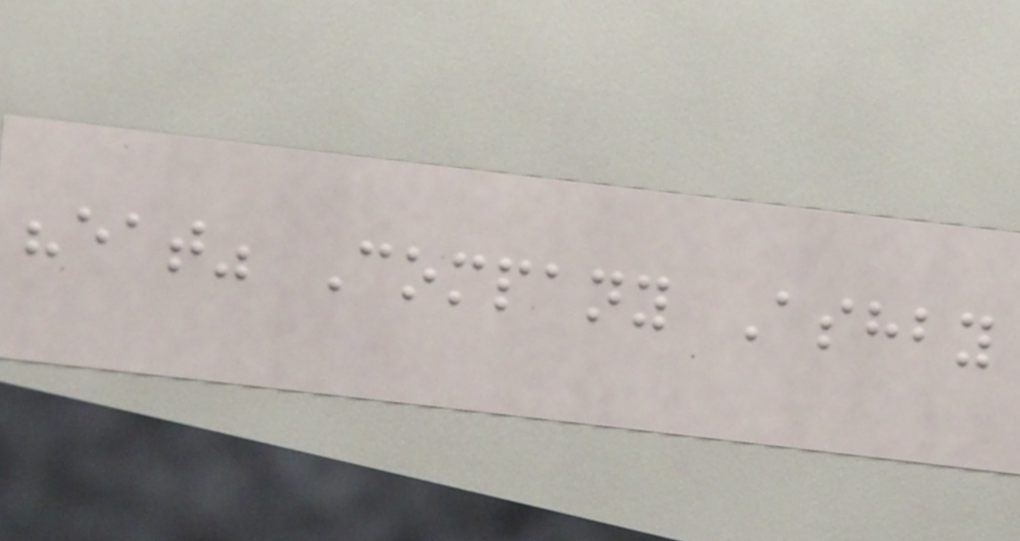"eat" Company Ashby
